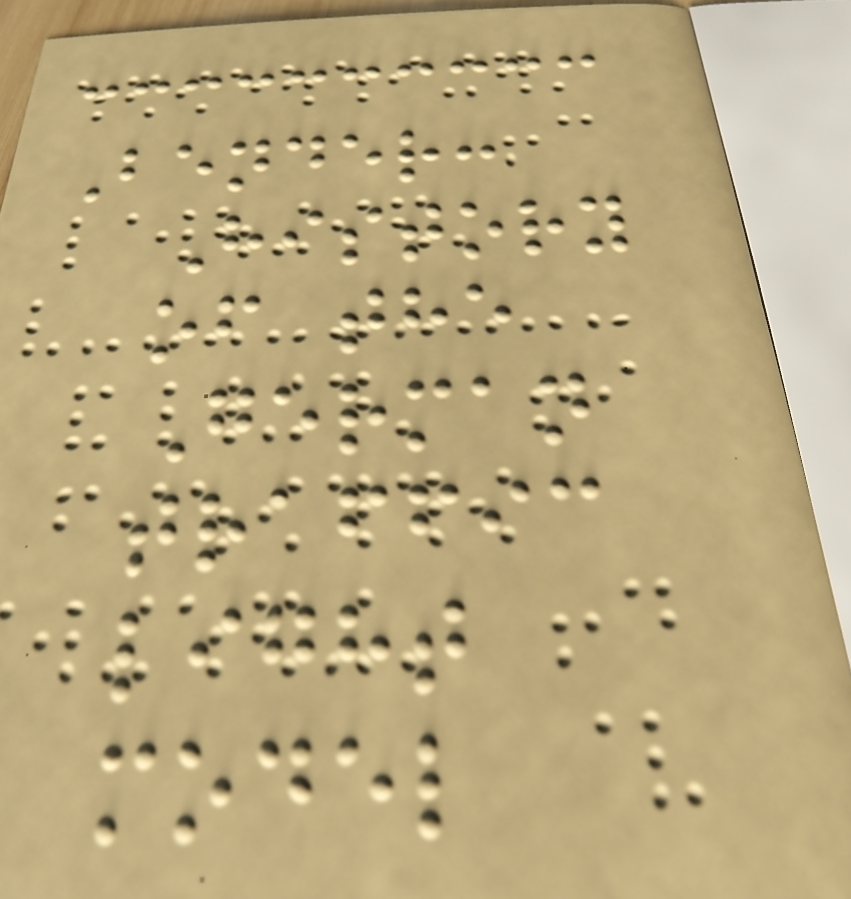Bender:
History
of the
German
traffic
light
model
